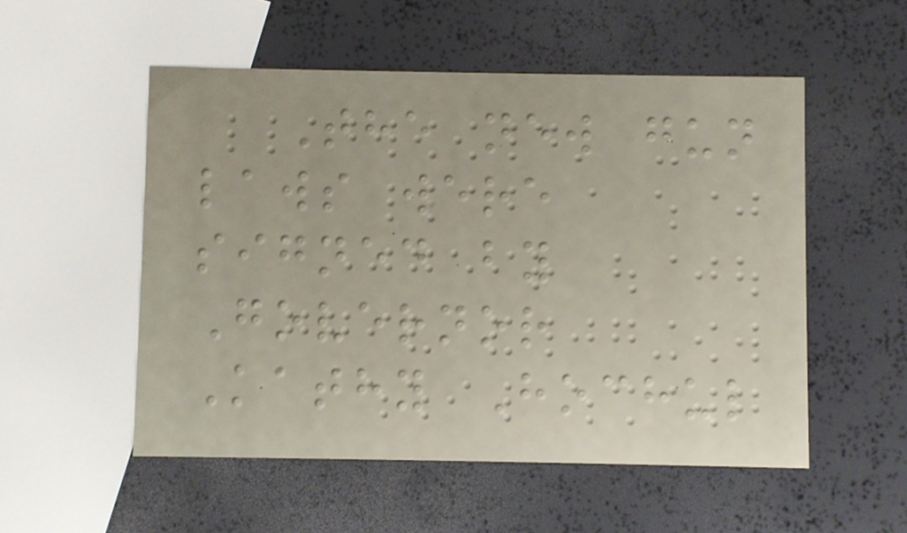The new gun
laws were
signed by
Governor
Kathy Hochul
